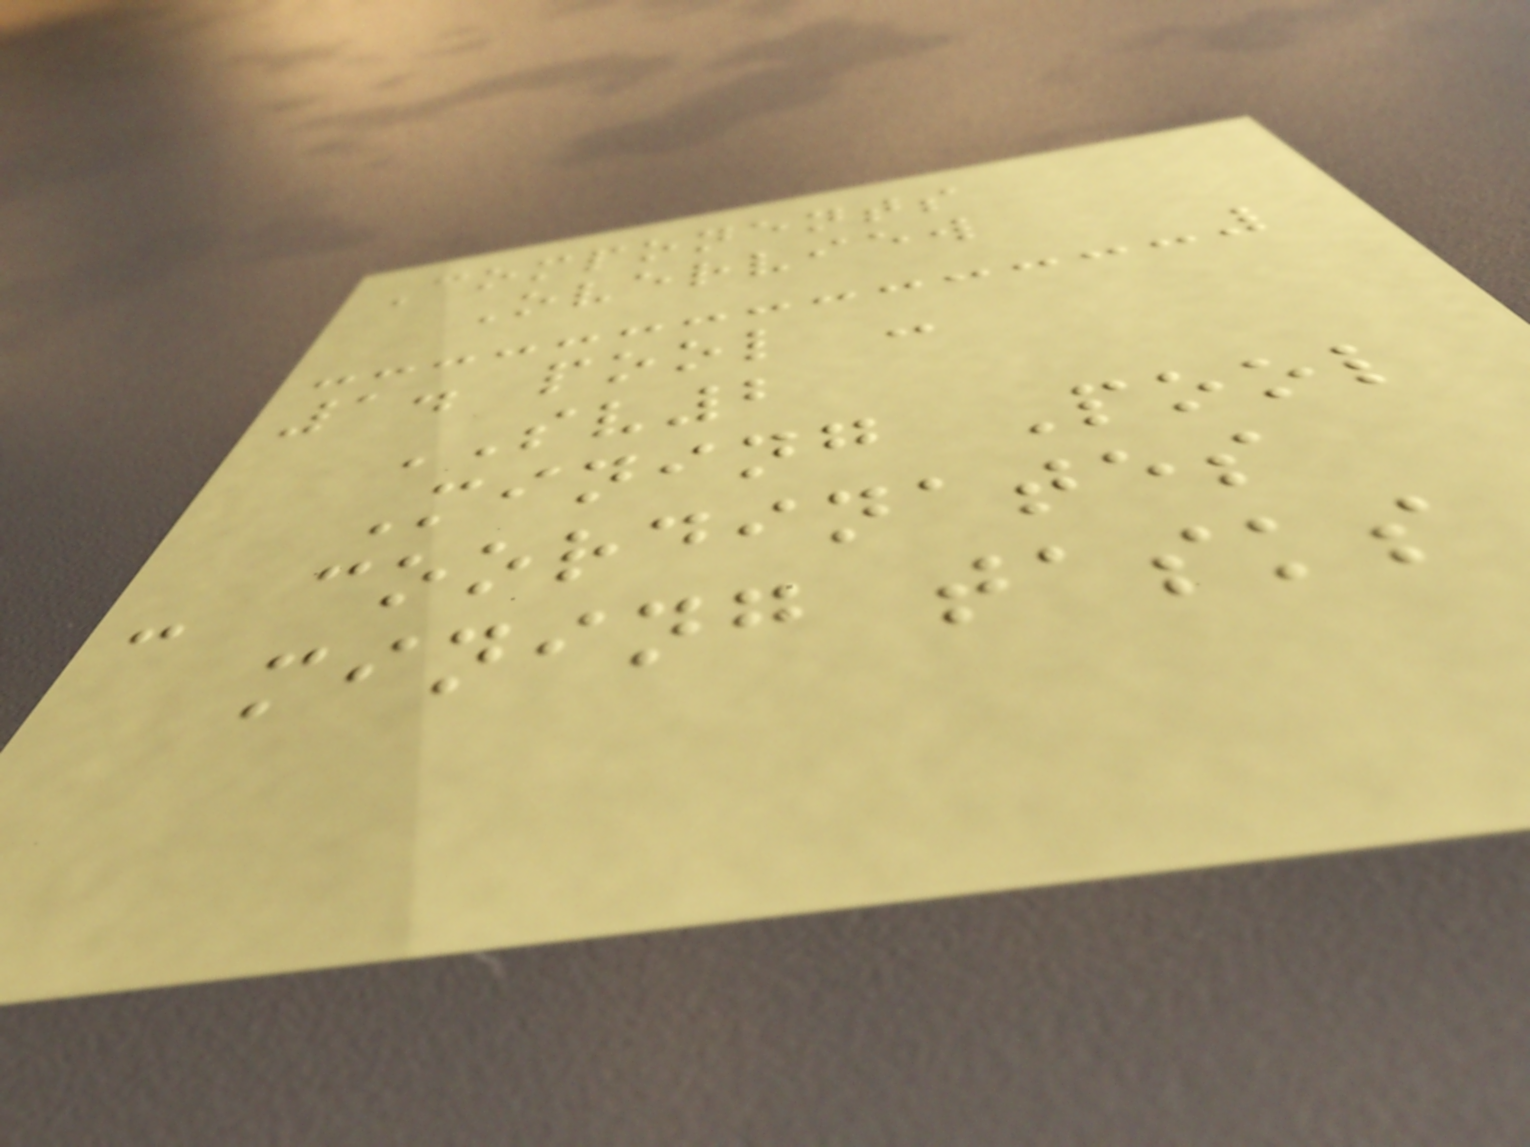Components
Overview
1. pool -
SV2
Mining Pool
- coordinates
mining tasks
